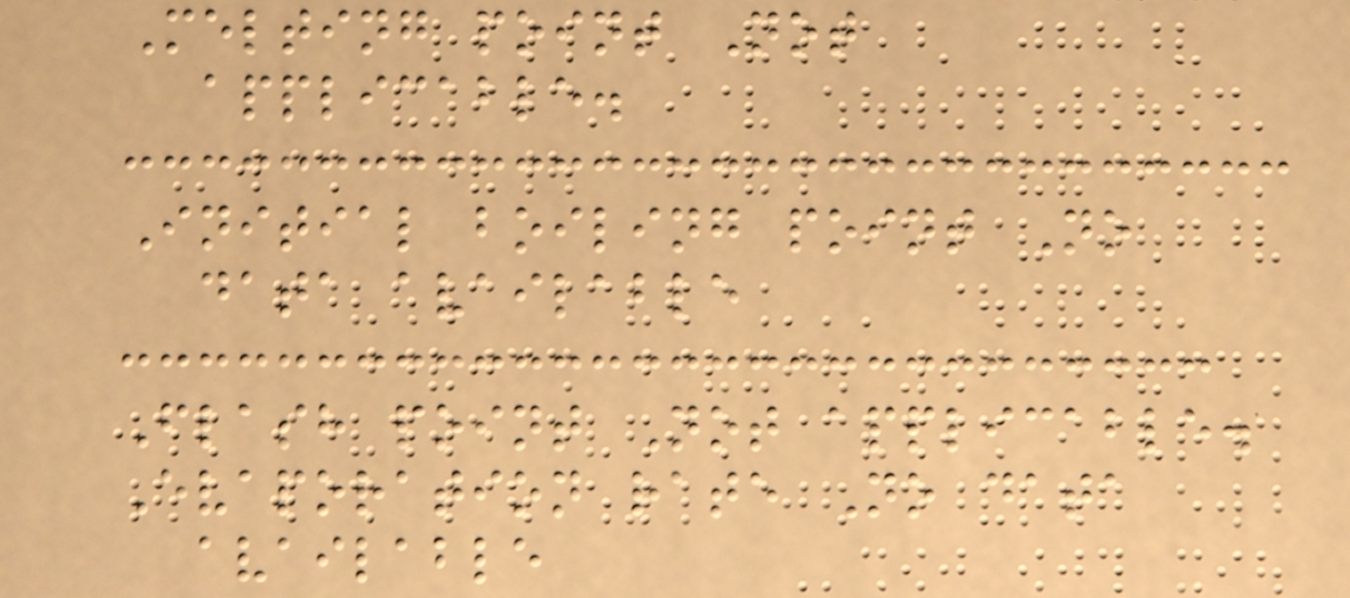Melting point Not
applicable.
Initial boiling point No
data available
Flash point Not applicable.
Evaporation rate No data
available
